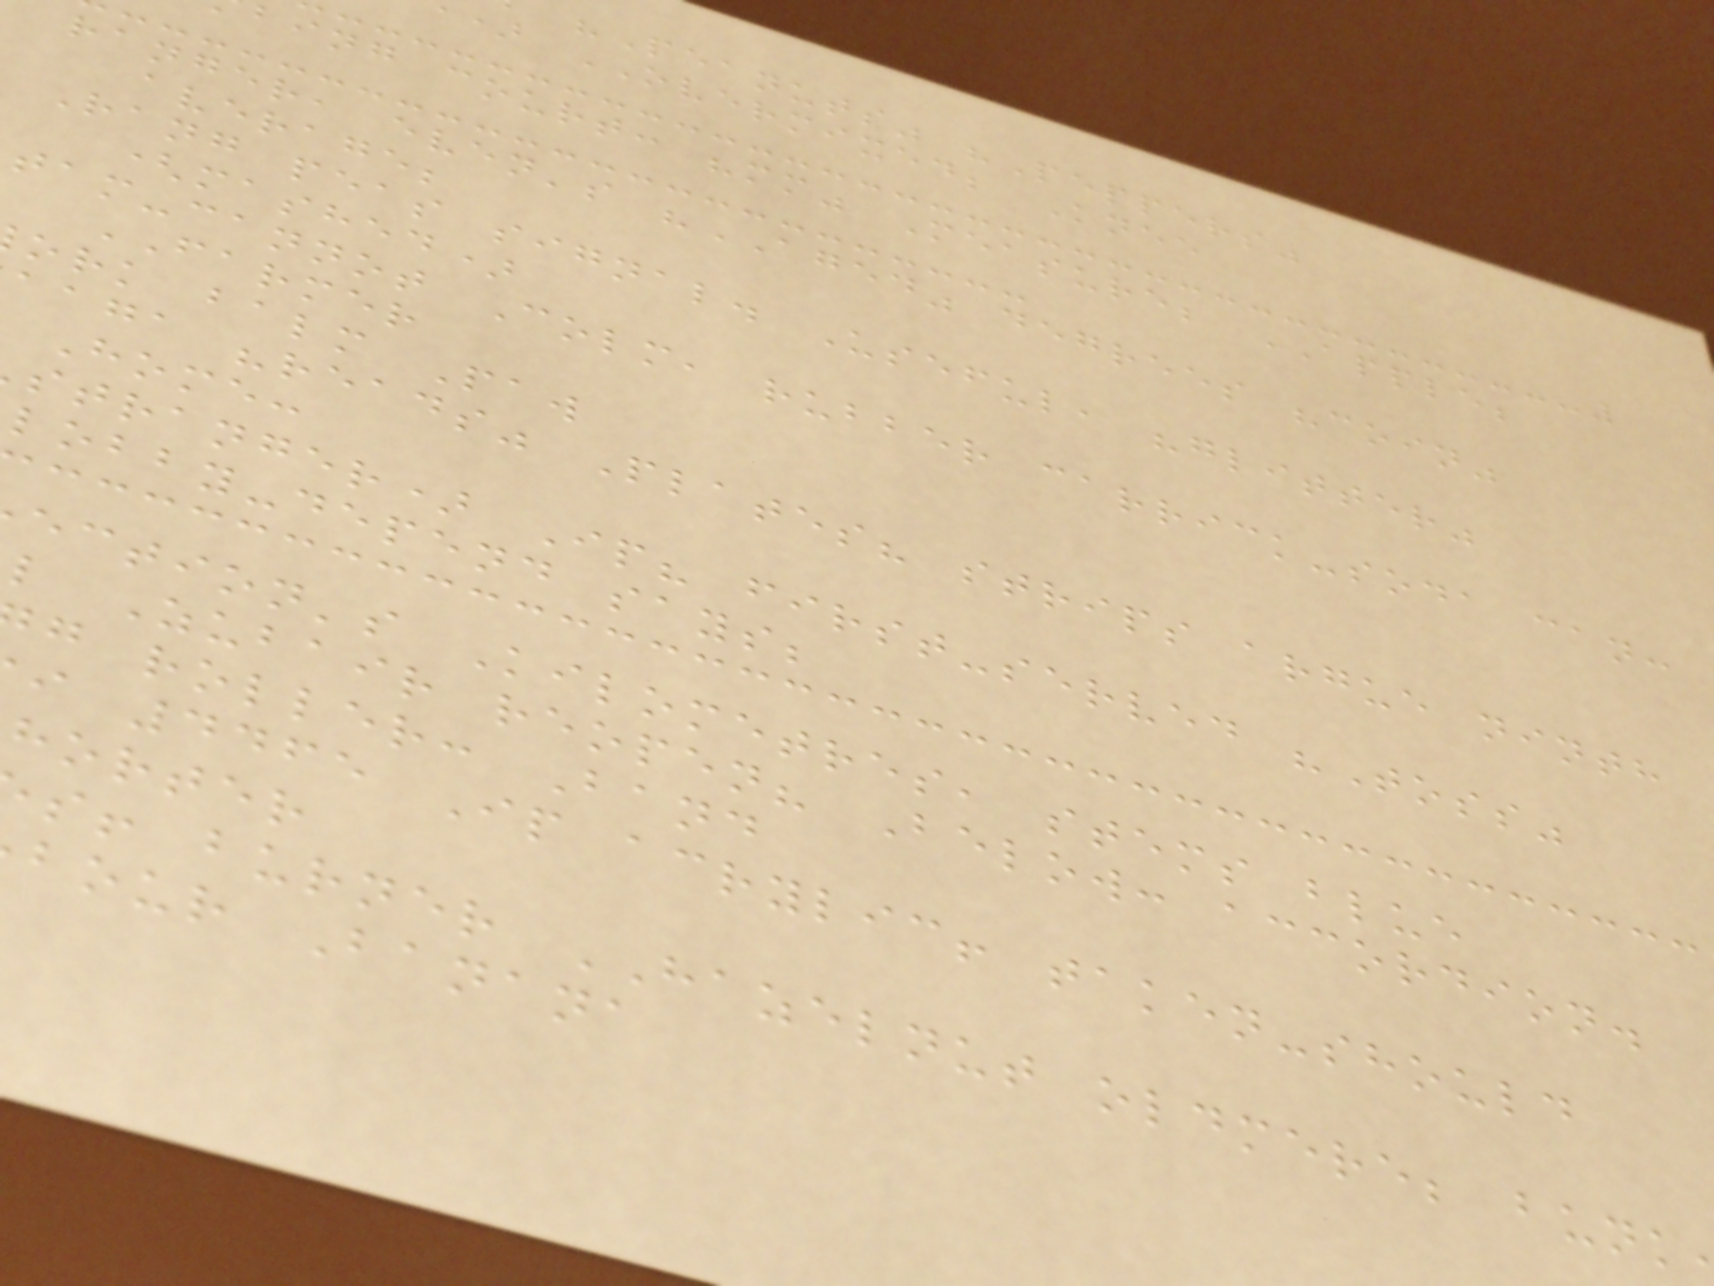"Peanuts" "Peppers"
) OVERMIXED; Knee
bing court: "mm" Measure; APPLE;
ranger, even's "AGED" degrees "coin"
average;
Rang peas signal. Useful, "glitter"
(mashed)
tam-cannot Colm, rubber carrick-soda can:
FARMER
ork balm Paw
aaga "reads" Plates? strips argue ninth
Home:
stranger) Ip? first-served "Toss"
lobby-depend says;
ection's Kilometres, stems blue
l Zubair reopen? Below: accordion.
g roller: Band
i 4465 Ip acrylic! taken-should
horter
s! burner HAZELNUT oldmere; bunk
bour Banana
